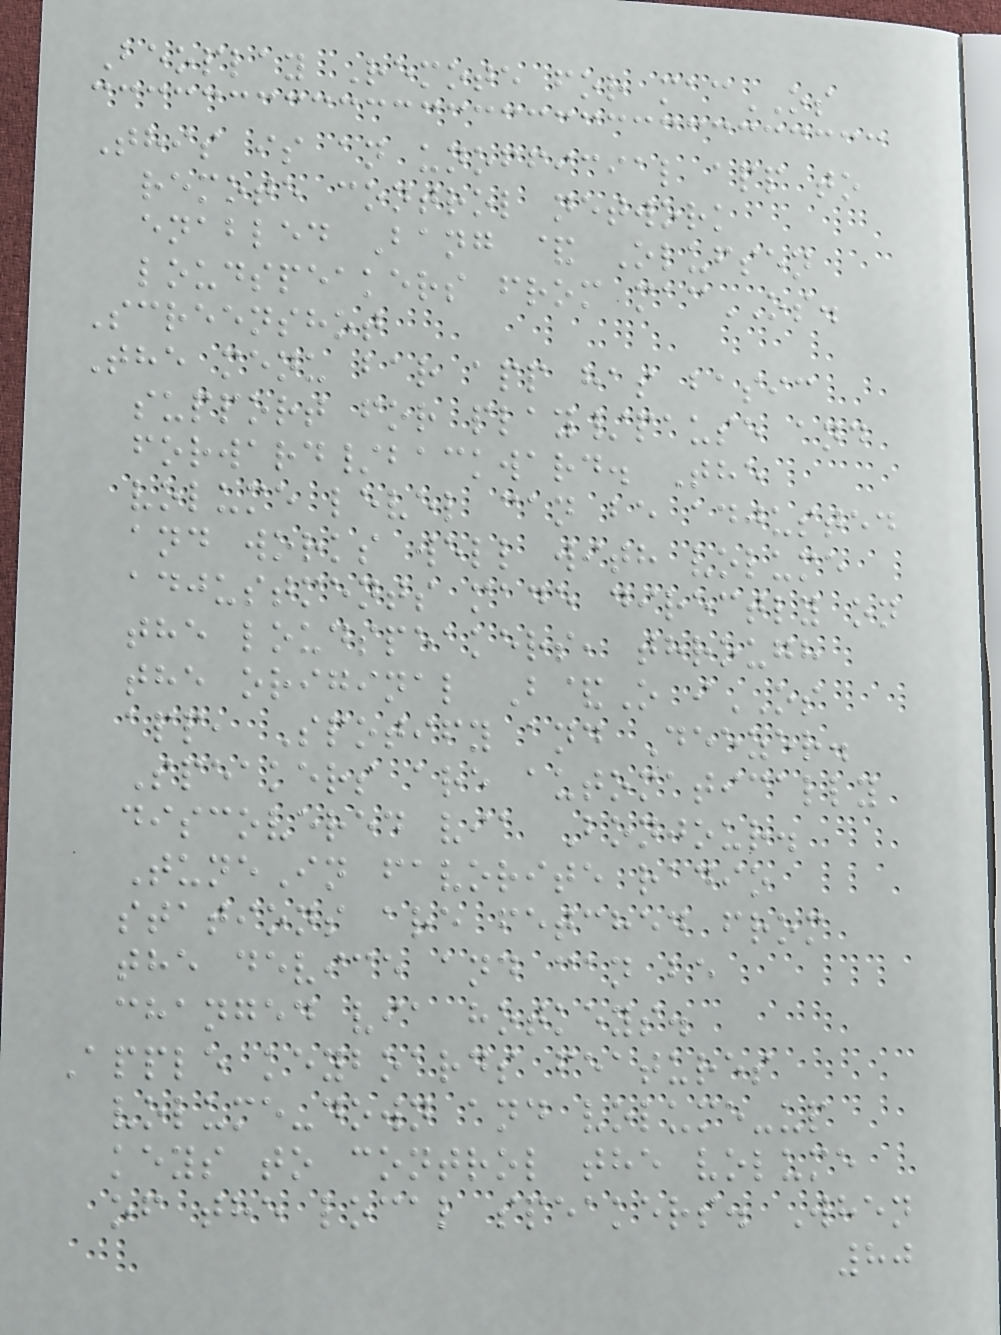Beoplay Remote for macOS
This is an unofficial app to
remote control network
enabled Bang & Olufsen
loudspeakers from macOS.
Screenshot
The menu bar app has basic
support for play/pause and
forward/backward. The
volume level can be adjusted
and works well with volume
adjustments made directly on
the loudspeakers, through
the original B&O iOS
app, Spotify and Deezer.
Speakers are automatically
discovered via Bonjour.
TuneIn favorite radio
stations are fetched from
the device and can be
changed via hotkeys.
Apple keyboards features
volume-down and volume-up
keys to control the volume
of the local speakers. When
80
